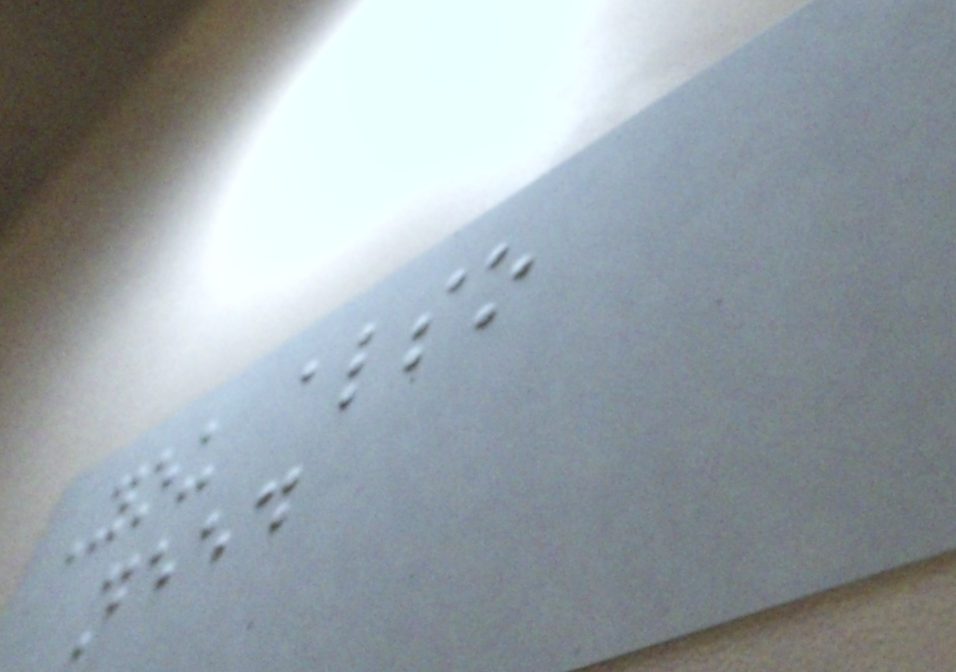You also
need
